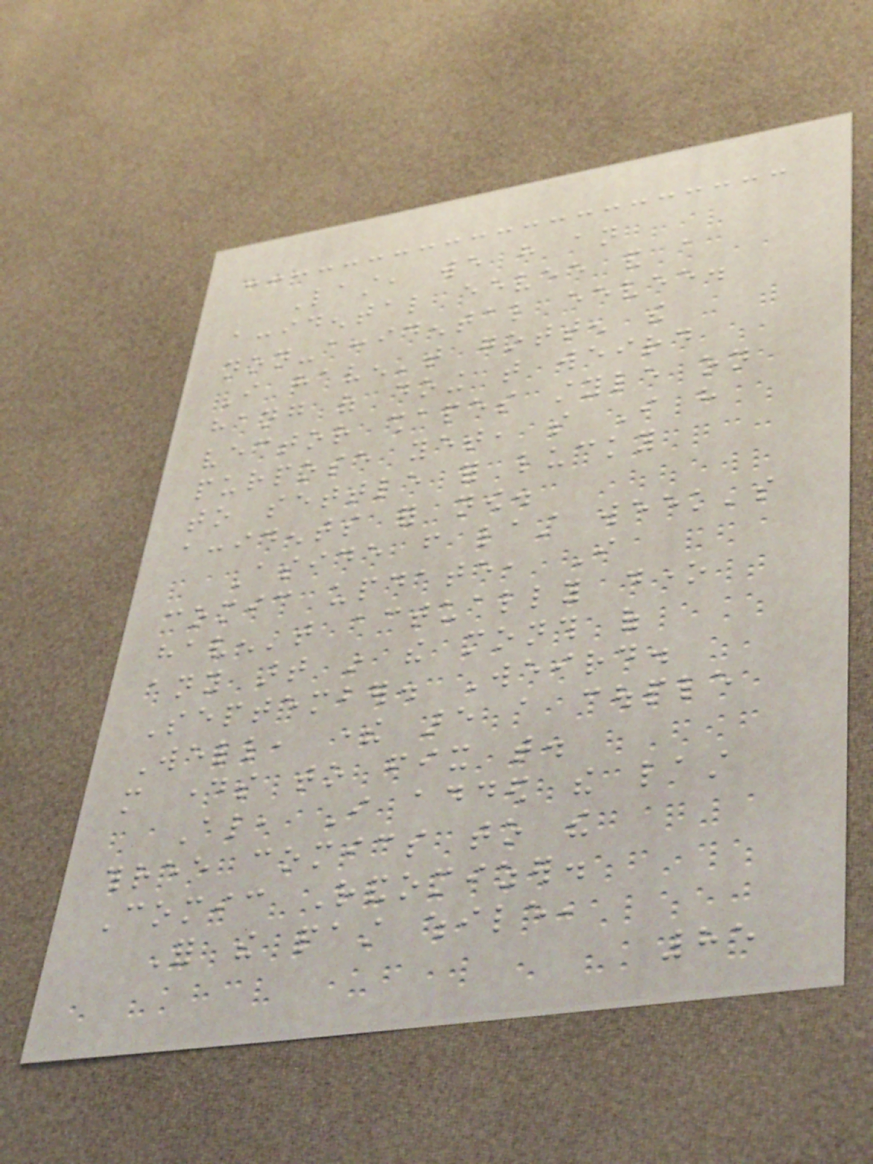Last, we have an
accidental eevee and a
non-accidental eevee.
I haven't gotten the
hang of doing that weird
vector shapes style on
purpose yet, so I have
to settle for lucky
accidents for now.
Aside from last week's
comic update, I
haven't actually done
any art in the month of
September. Weird.
Well, there are a couple
more days to fix that.
Also, I added the last
three comics to the
Comic Randomizer.
For the past while,
85
